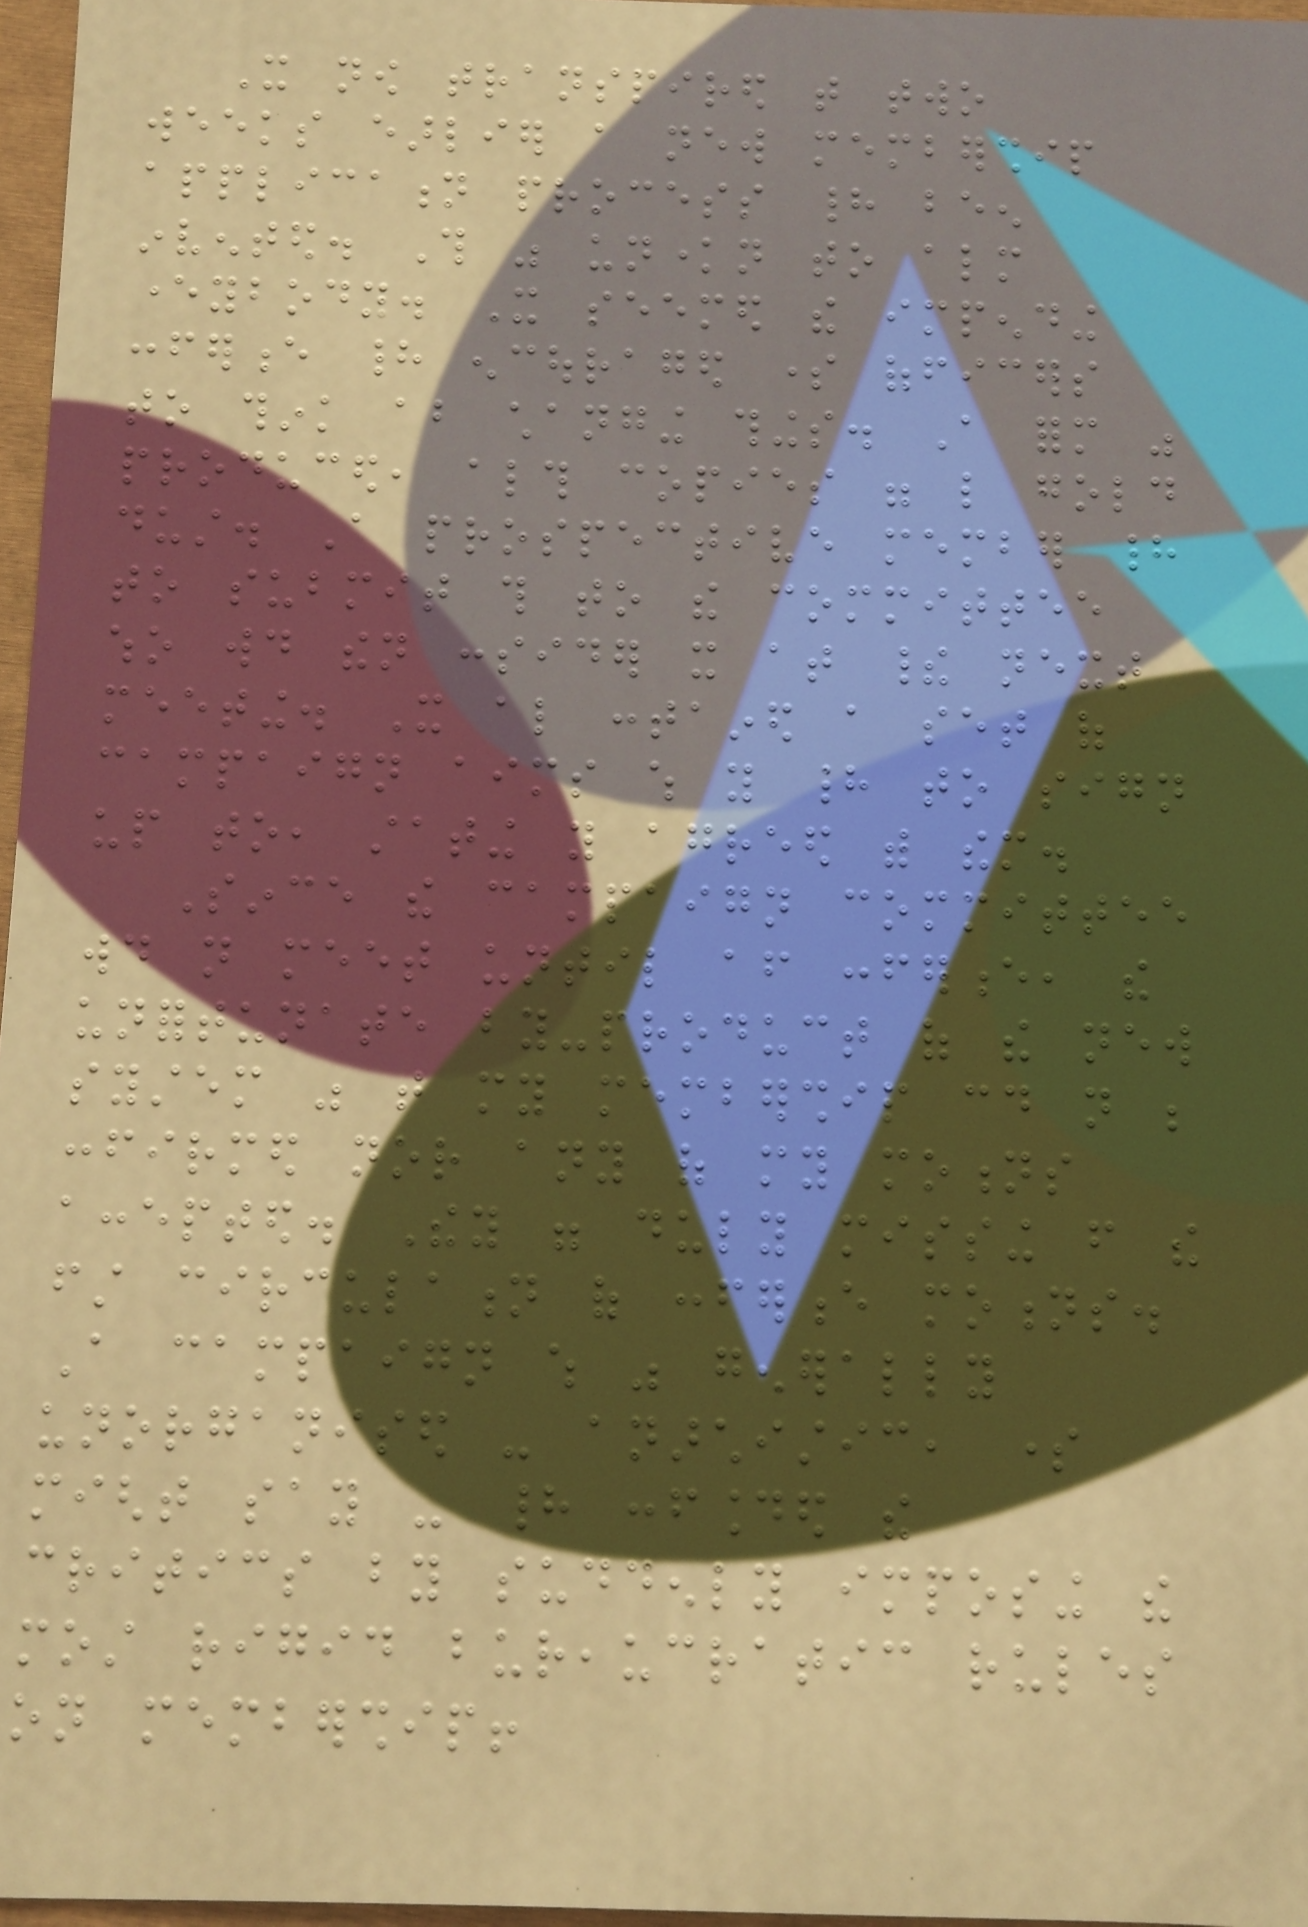It now transpired that two
weeks earlier a new membership
application process had been
invented. This was unknown to almost
everybody. It seemed the impending
conference had encouraged some officers
to think about changing things. A form was
produced, although copies were like gold
dust. A prospective member had
to submit this to the committee
who would then consider it at their next
meeting. It also contained a set of
campaign aims which you had to sign
up to, stating you agreed with them.
Since the campaign committee
would not meet until after conference, the
unfortunate by-product of the new
system was that my membership could not be
confirmed nor any of my motions
accepted. They were duly missing from the
first circulation of conference motions.
A campaign which was generally
unorganised - anarchistic, some
might say - had confounded the
critics by suddenly imposing the
most rigid bureaucratic rules
on membership!
